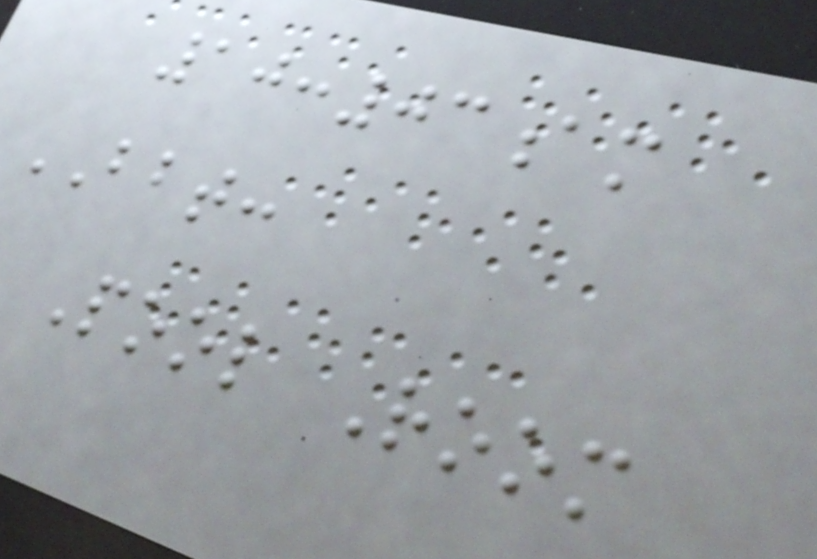10:03am
BBT:
Pool Room
